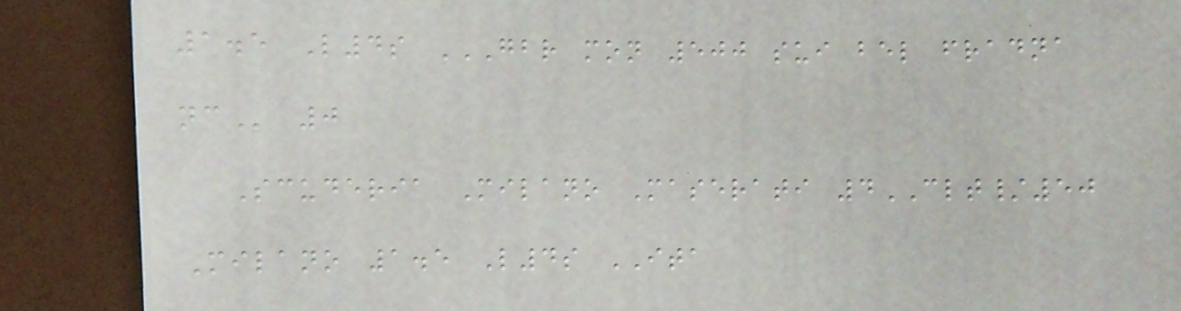1.5 L4s GBR MON 500 SUI BEL FRADNA
NC 0
Scuderia Milano Maserati 4CLT/50
Milano 1.5 L4s ITA
